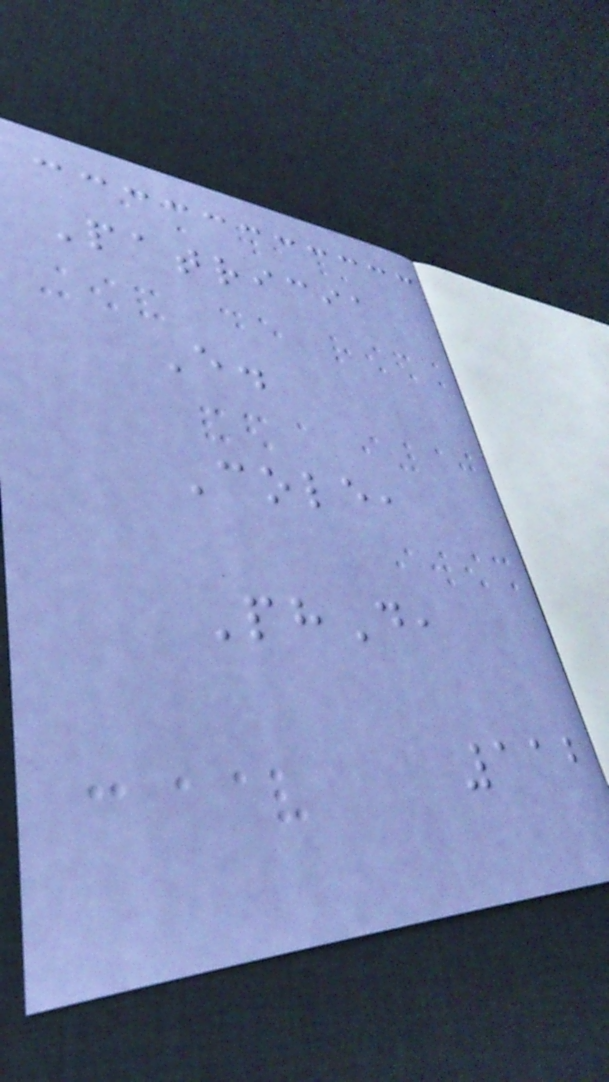Patricia
E.
Cole,
PhD,
112
